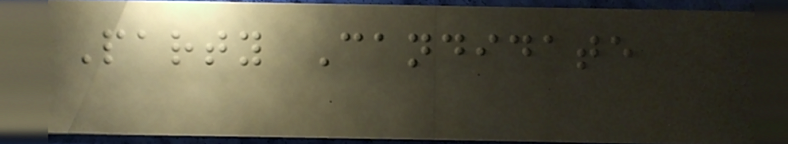Party Candidate
